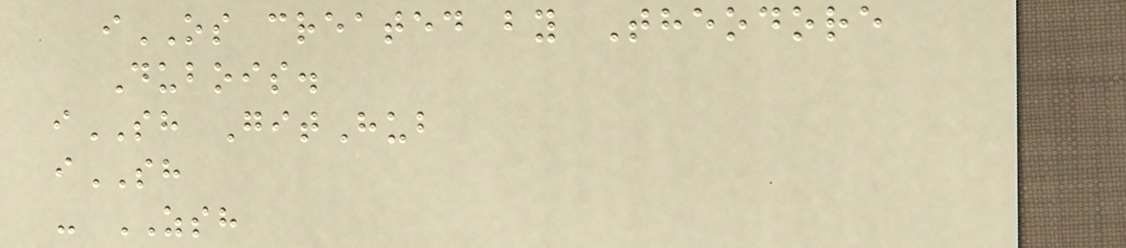iOS created by Theodore
Dubois.
iSH GitHub
iSH
- ZSH
